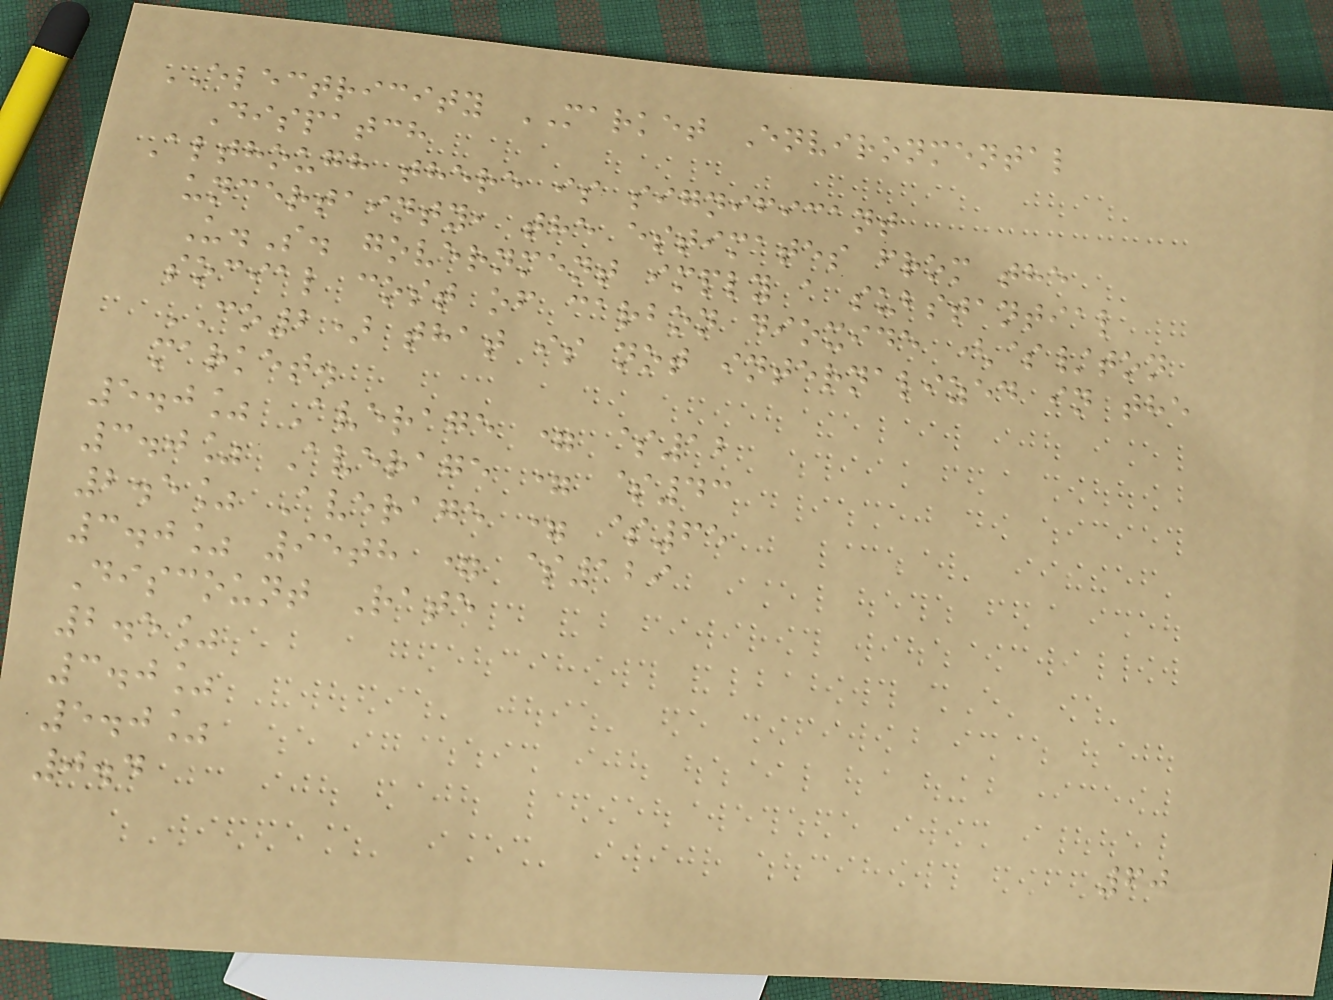ELECTRICITY MARKET Environmental
Dispatch
Although there is significant
uncertainty, the estimates from the
U.S. government imply a substantial
social cost of carbon dioxide ($/ton
CO2) that is not internalized in the
market.
5.0% Average = $12
3.0% Average = $43
2.5% Average = $65
3.0% 95th = $129
Discount Rate
2.5%
3.0%
5.0%
0.4
60
